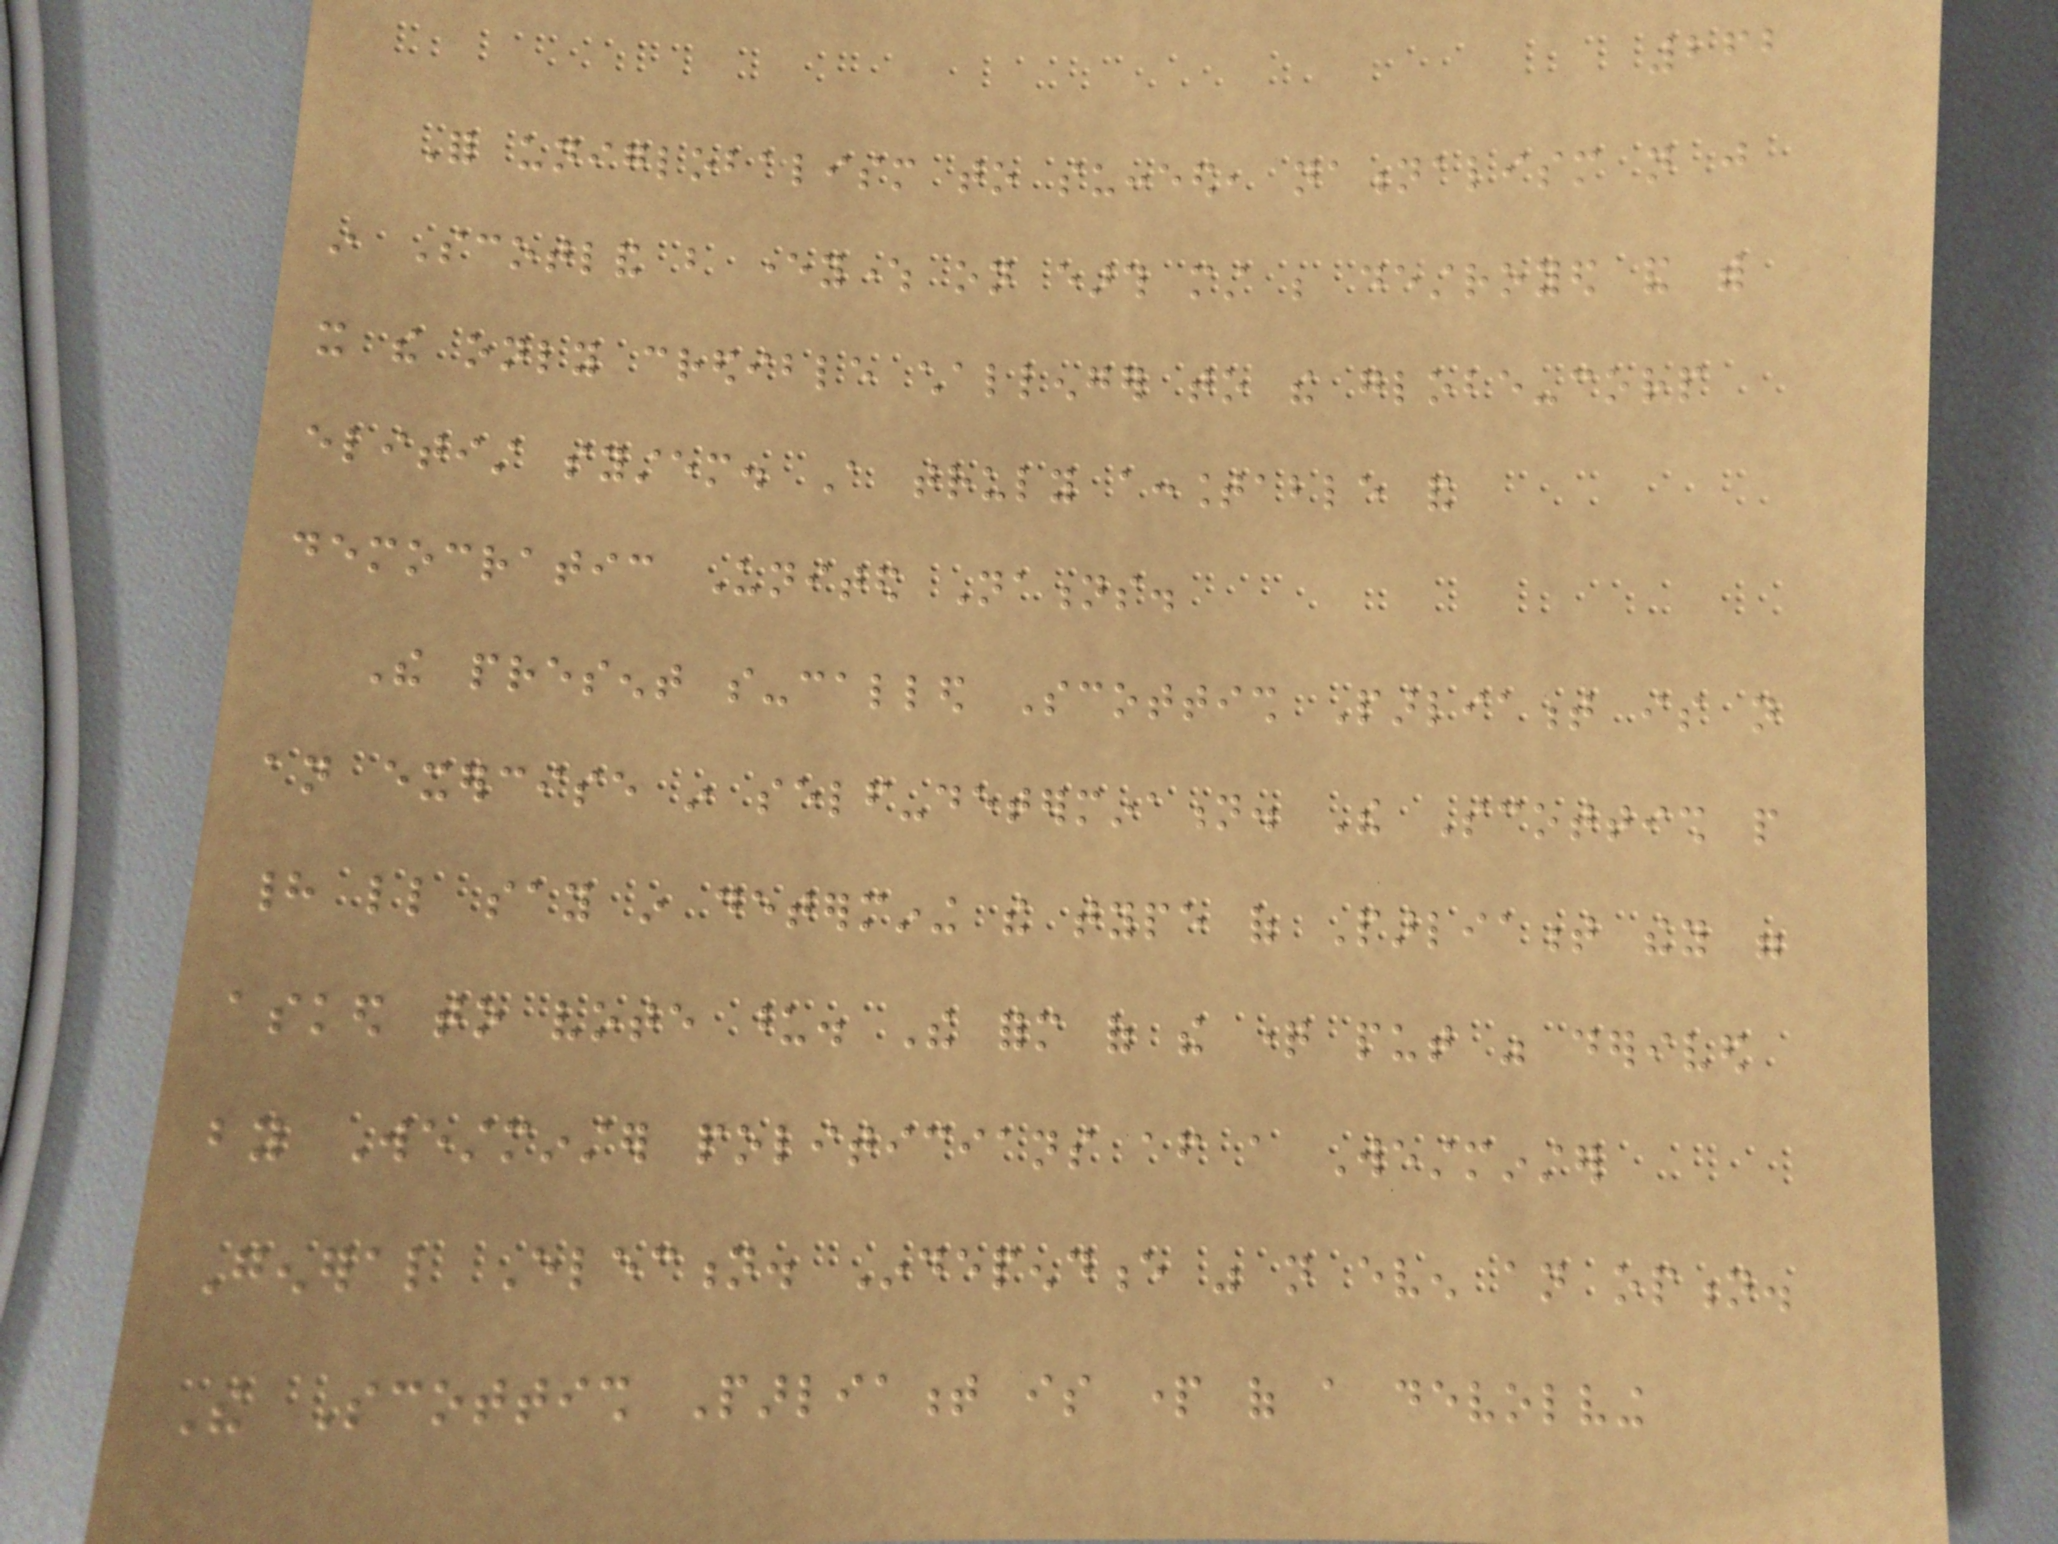262
For uniglobalism to succeed, nationalism not just
in Scotland but everywhere on earth must be destroyed and with
it the only credible challenger to the globe-corp
elitist system. A truly accountable and
democratic United Nations.
The present so-called Scottish Parliament is not
an exercise in self-determination. The Scottish people
had little say in determining the type of Parliament they were
asked to vote upon. The form of the question put was derived
by Westminster politicians after a Westminster
General Election. Independence was not even an option.
The Scottish Parliament is part of a devolving
